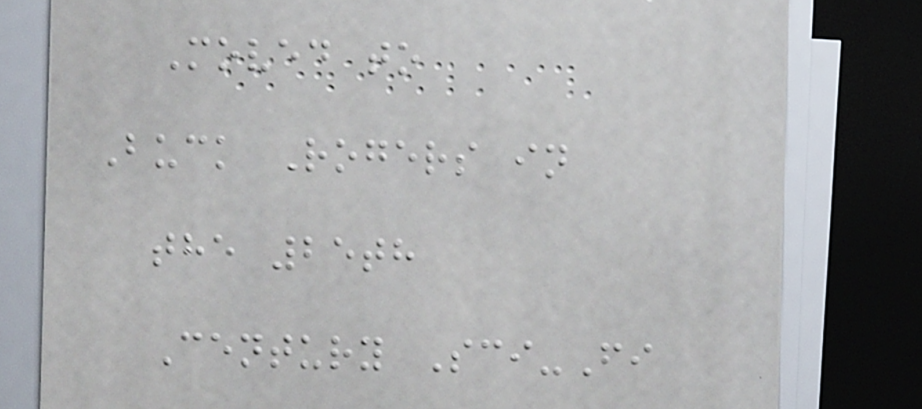Moved to
Buck Rogers in
the 25th
Century Sci-Fi
